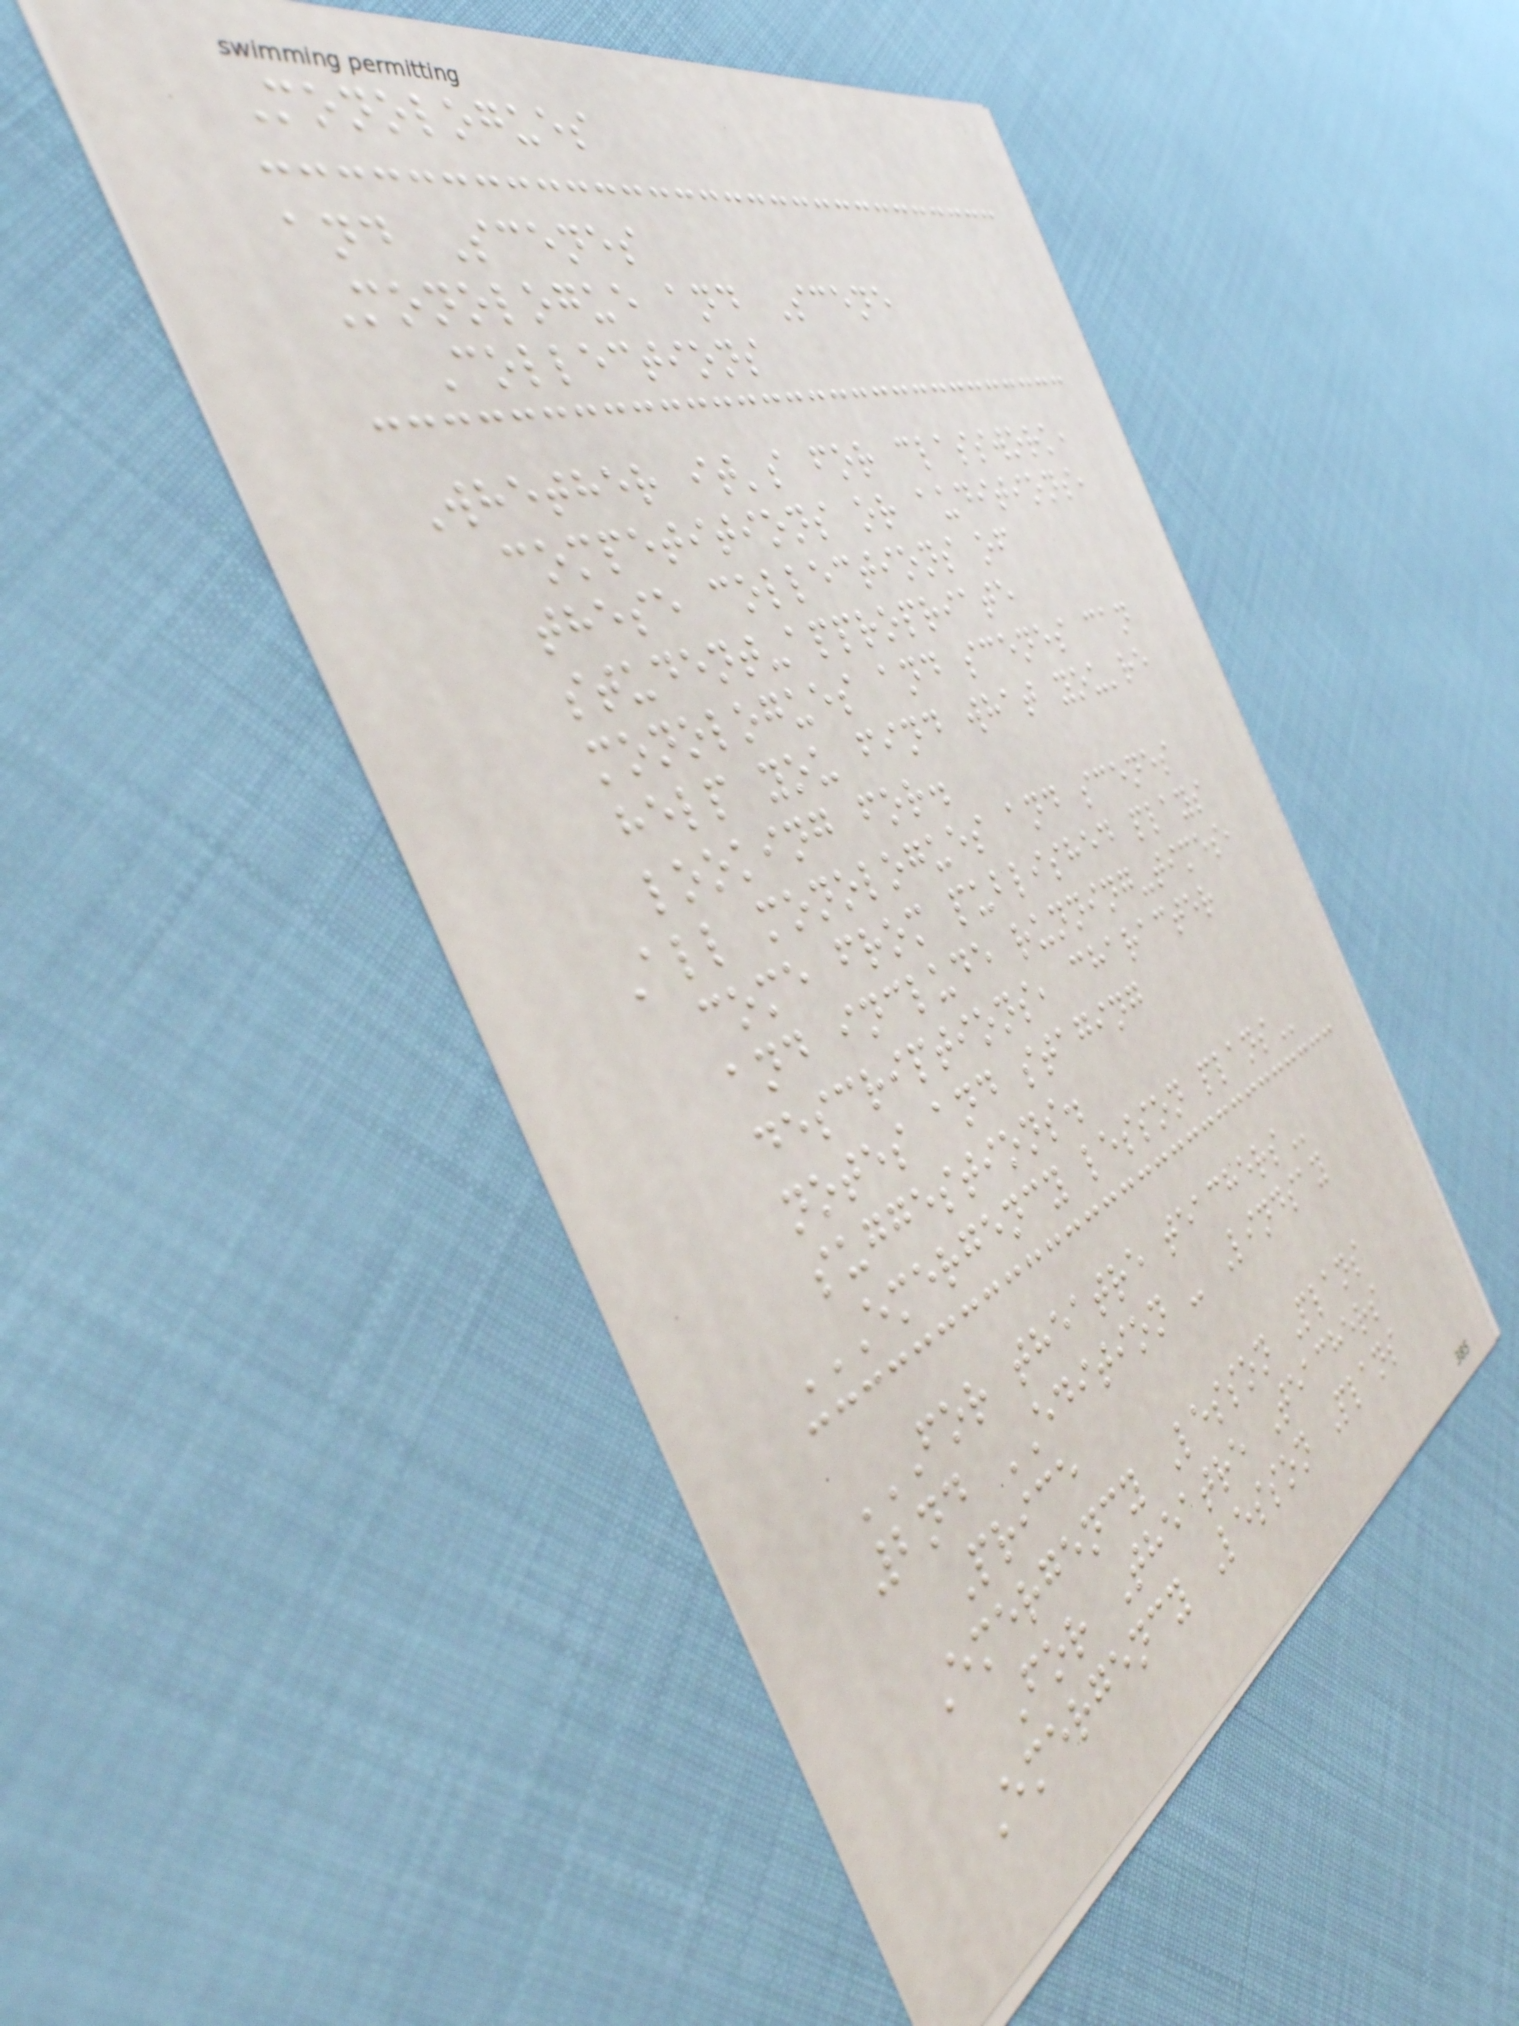Monologues
and Scenes
Monologue and Scene
Collections
Whether it's for classwork,
competitions or auditions,
these collections of
student-appropriate
monologues and scenes can
help you find what you're
looking for.
All monologues and scenes
come from published plays
and include running-times,
descriptions, character
notes and staging
suggestions.
EMERGENCY LESSON PLANS
FOR THEATRE TEACHERS
2nd EDITION - Lindsay
Price
Emergency Lesson Plans
For Theatre Teachers
Emergency Lesson Plans
